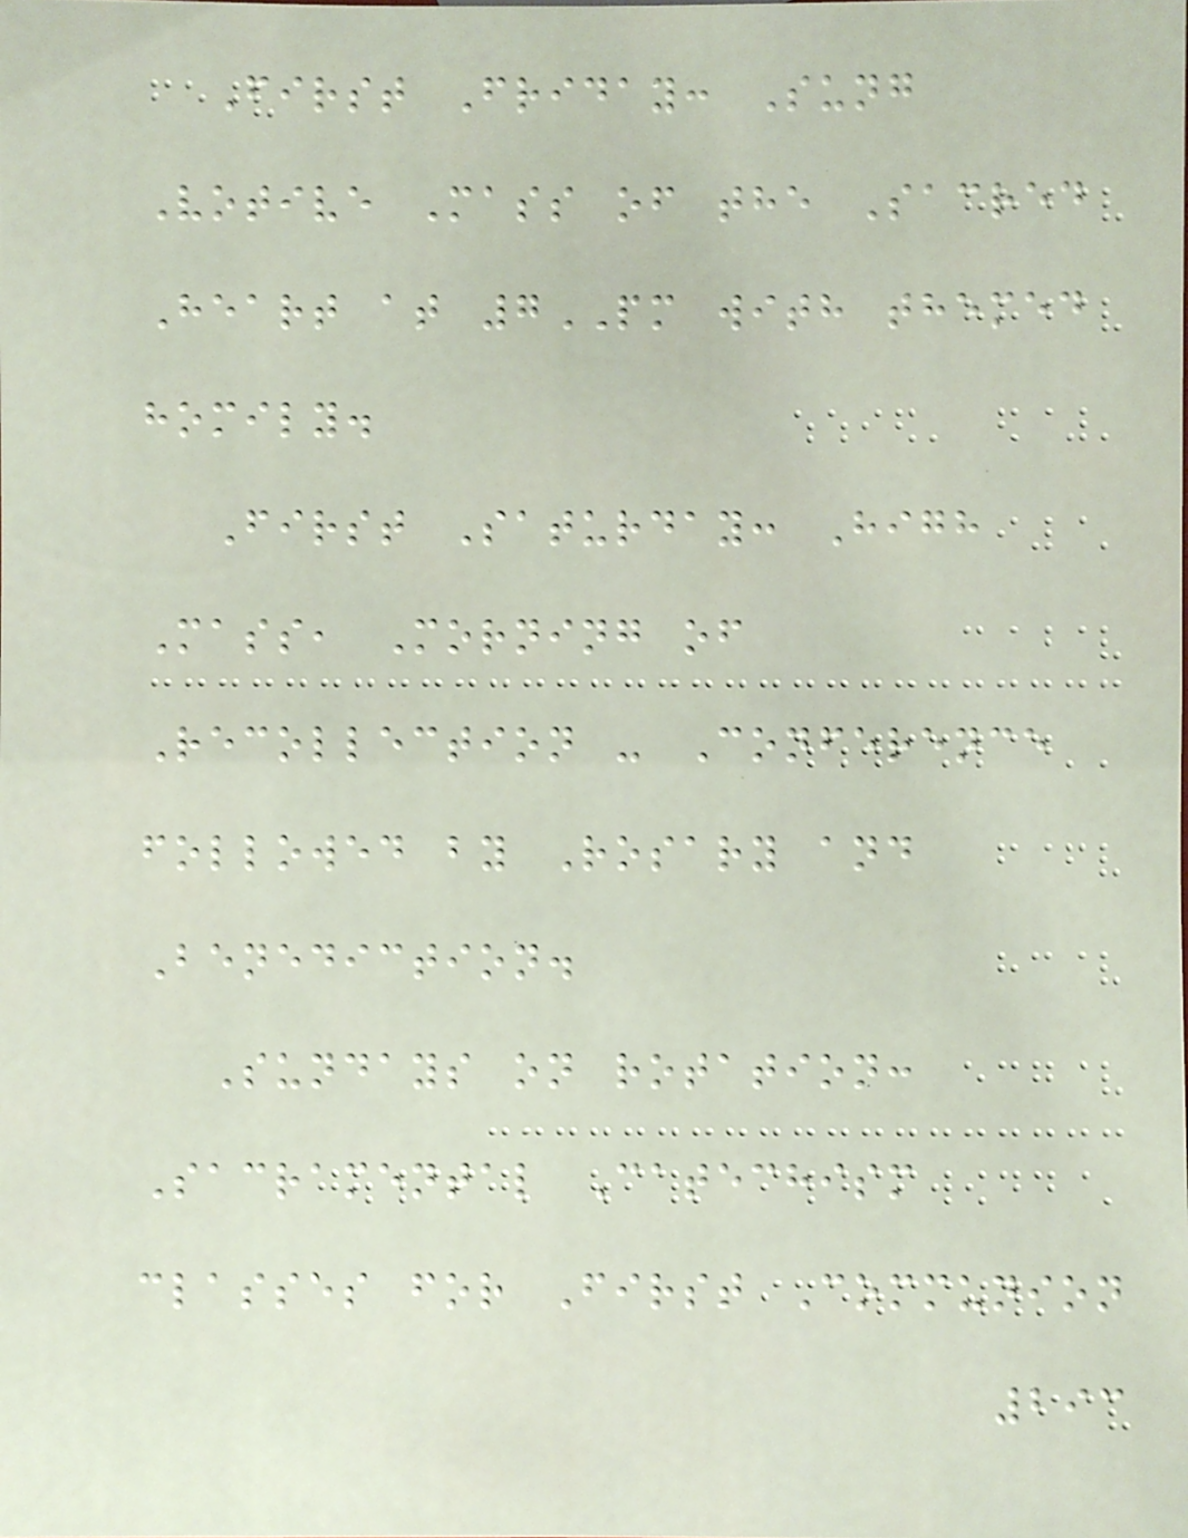First Friday: Sung
Votive Mass of the Sacred
Heart at 7PM with themed
homily.
First Saturday: High
Mass, Morning of
Recollection - Conference
followed by Rosary and
Benediction.
Sundays on rotation:
Sacramental Catechism
classes for First Communion
293
